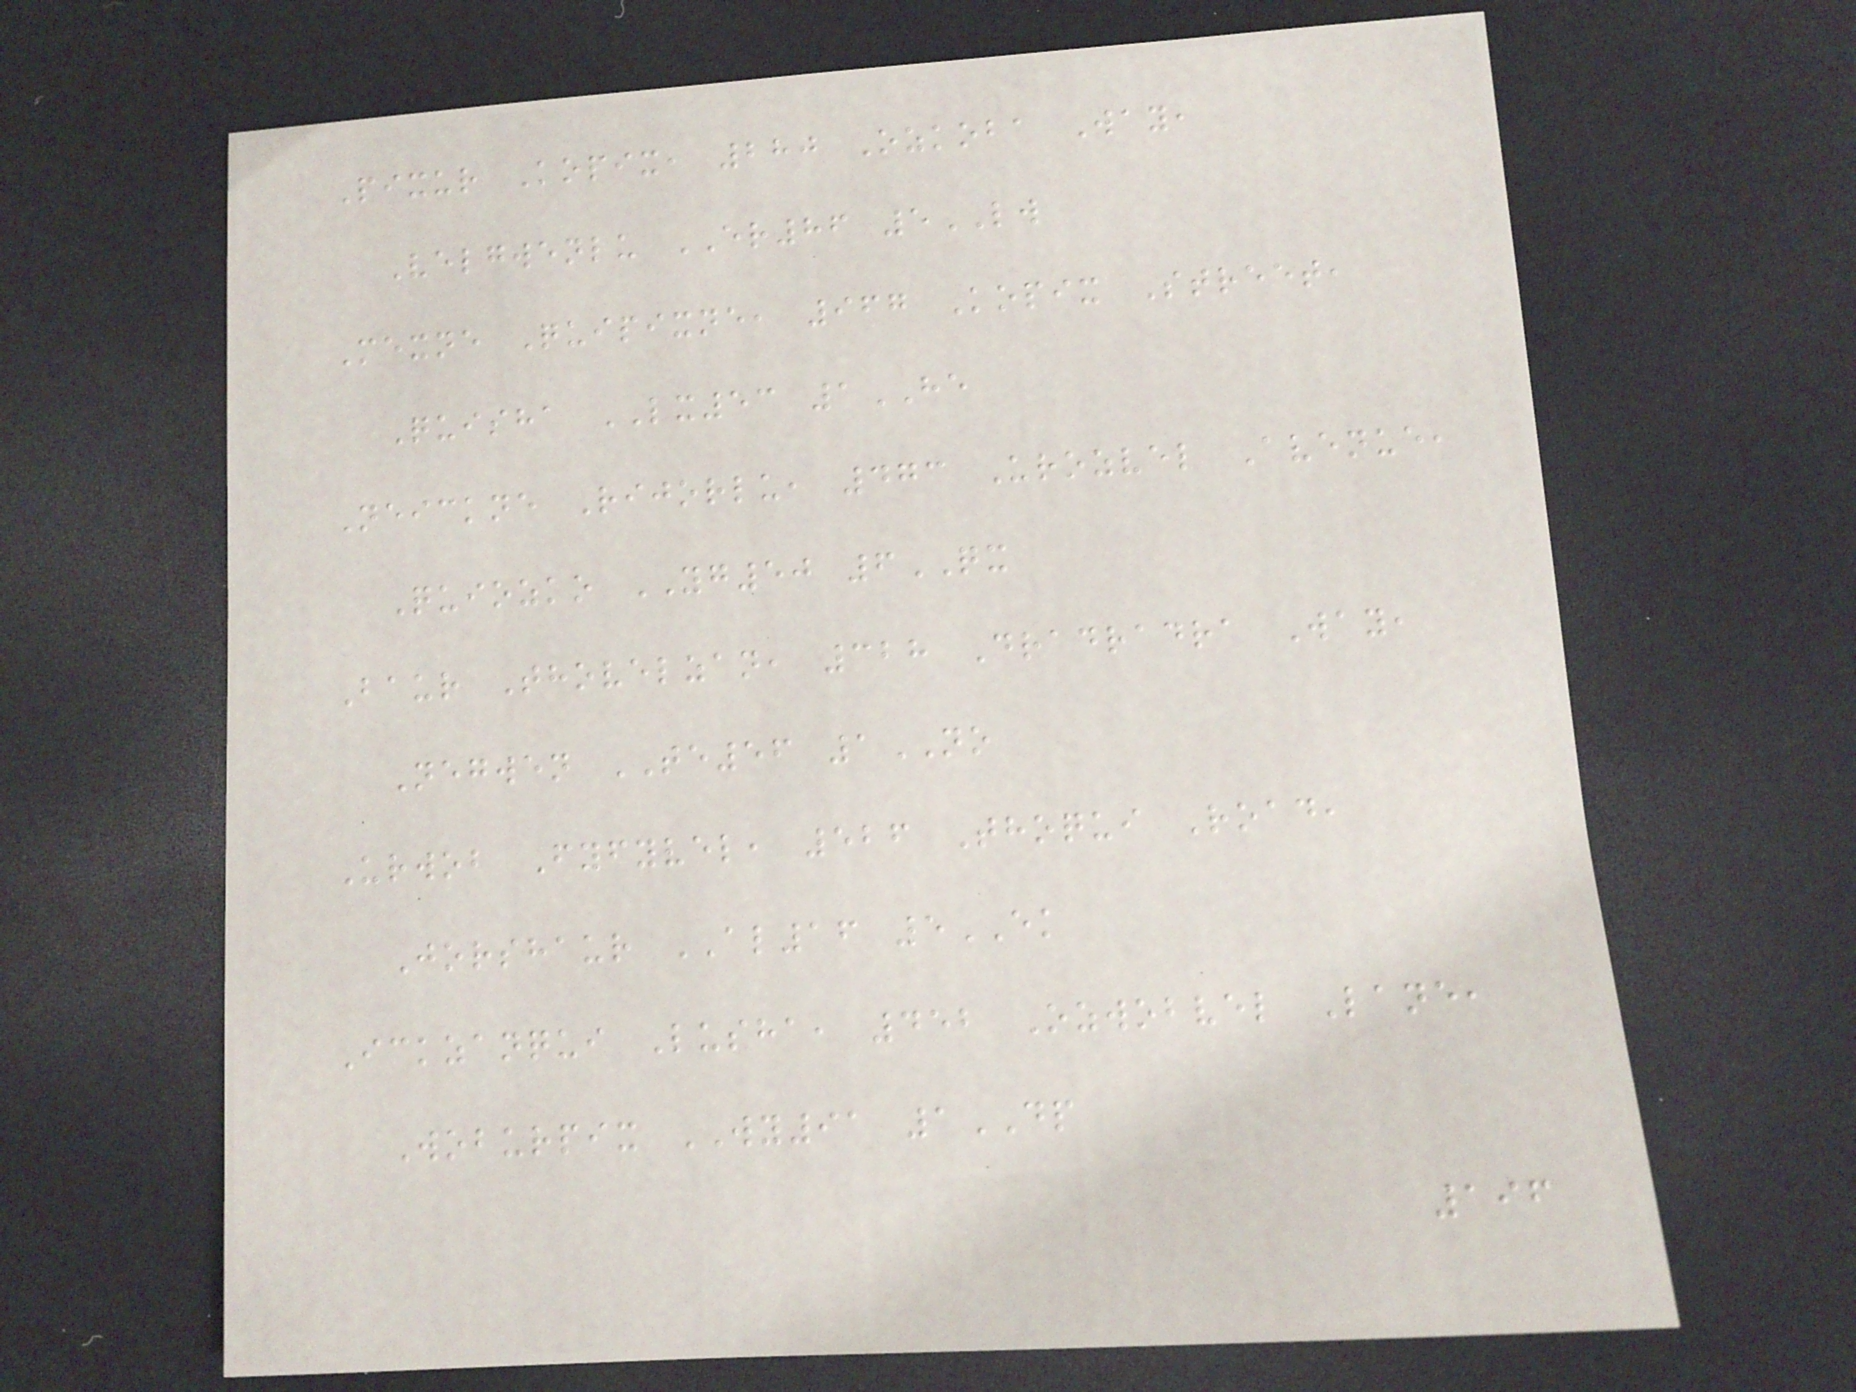Pixur Kopix, 280 Ozkoba Way,
Velgwenlu ER86 5LW
Mexne Quipixne, 967 Kopix Street,
Quisha LX53 1HE
Neickne Rijorlu, 473 Urozvel Avenue,
Quiozko YG50 6QX
Baur Thovelzan, 328 Dradradra Way,
Negwen TE56 1NO
Urwob Fyfyvel, 526 Thoqui Road,
Jorshaur AL16 5EK
Ickzanqui Lusha, 452 Ozwobvel Lane,
Woburpix WY91 1DP
196
